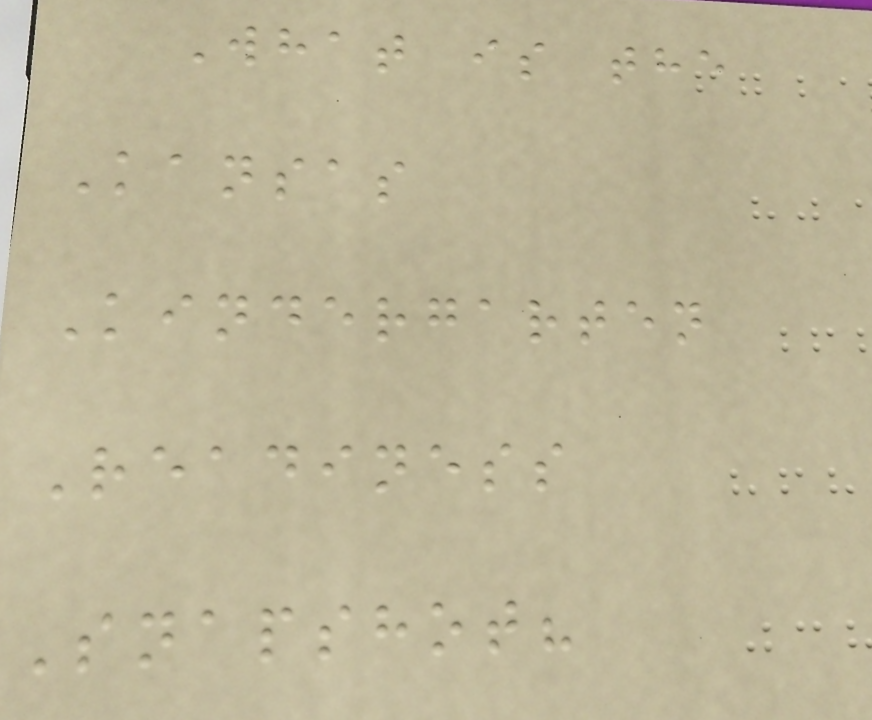What is the
Kansas
Kindergarten
Readiness
Snapshot?
